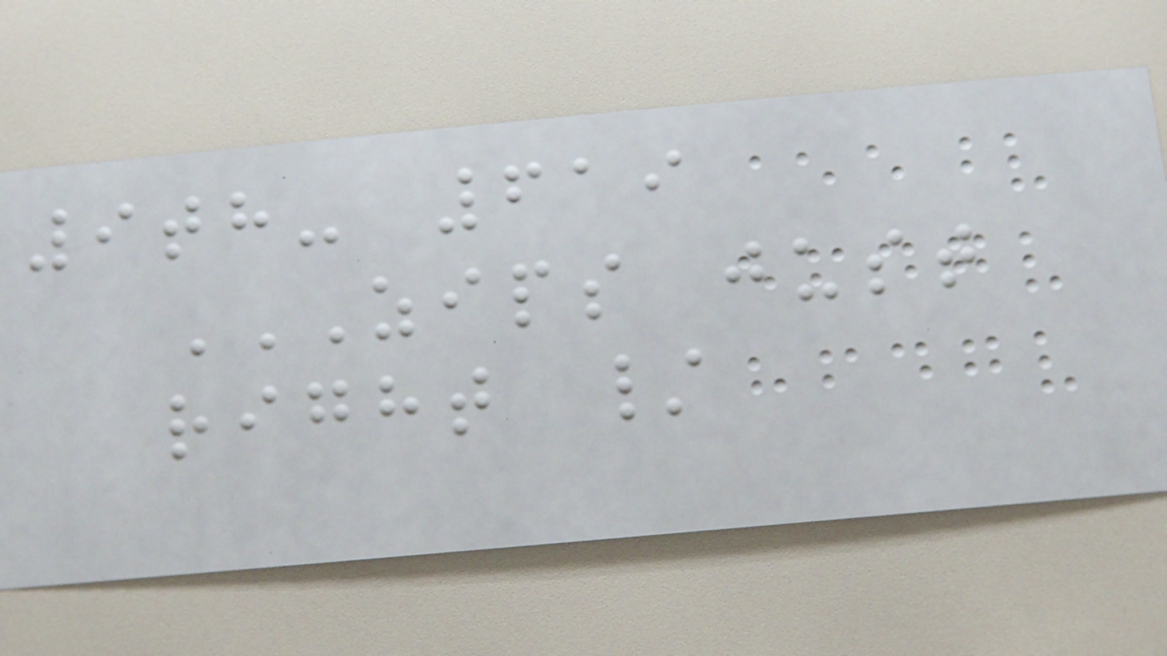9th- 619
ZIPS JUST
RIGHT /
